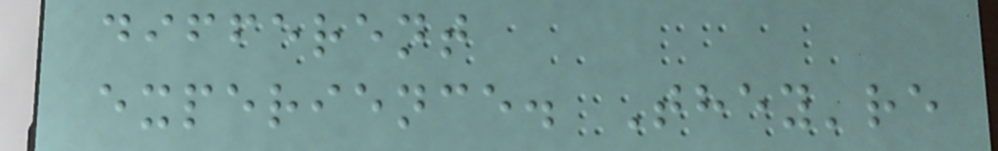different
experience. They're
